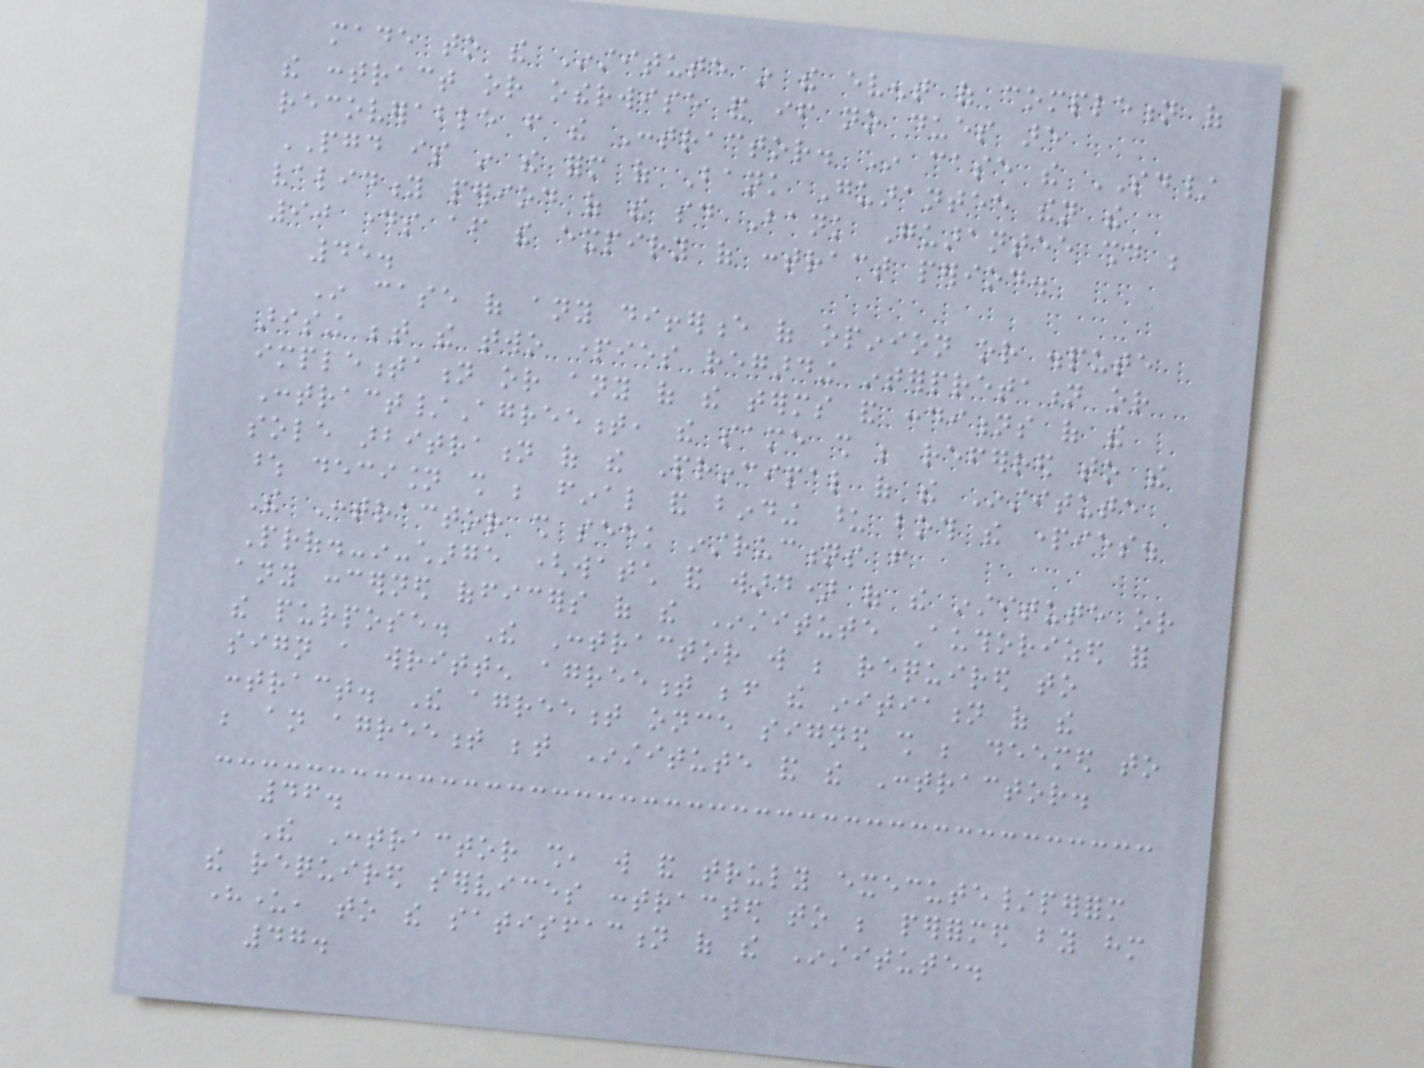made to the Institute in the event of completion of
the contract or otherwise and if no dues are
recoverable from the Contractor. In case the SD/
PGD is in the form of Bank Guarantee then the
validity period of the said Bank Guarantee should be
90 days after the expiry of contract period.
45.
In case of any difference of opinion or dispute
arising between the two parties regarding interpretation or
implementation or any of the terms and conditions of the
Contract/Agreement, the same shall be referred to the
sole arbitration of the Principal of the Institute
whose decision shall be final and binding upon both the parties.
The Contractor shall seek instructions from
Prof.-in-charge (watch and ward) of the institute or
any concerned officers of the Institute Authorized for
the purpose. The Contractor will be required to
sign a written agreement before the initiation of the
contract. The agreement once signed shall be deemed to
be an agreement between Institute and the Contractor.
46.
The Contractor shall, will and truly execute/perform
the required services contracted to be performed by him
hereunder, to the satisfaction of the Institute.
47.
